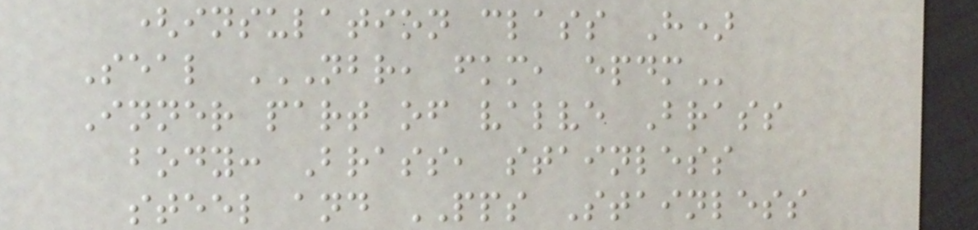(insulation class H)
Seal NBR, FKM, EPDM
Inner part of valve Brass
body: Brass, stainless
steel and PPS Stainless
